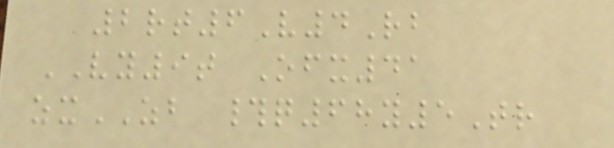2rt6V4Rb
VY9t Ofx41
zxZB #q68y5Tr
